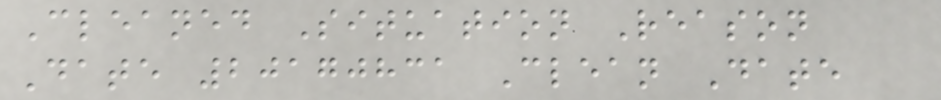Cleaned Situation Reason
Date 20170831 Clean Date
